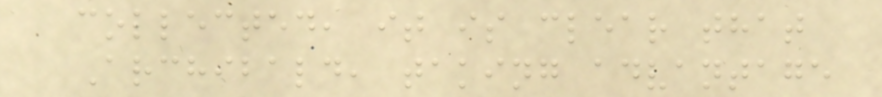collected, it is clear that
Archibald, taking advantage
